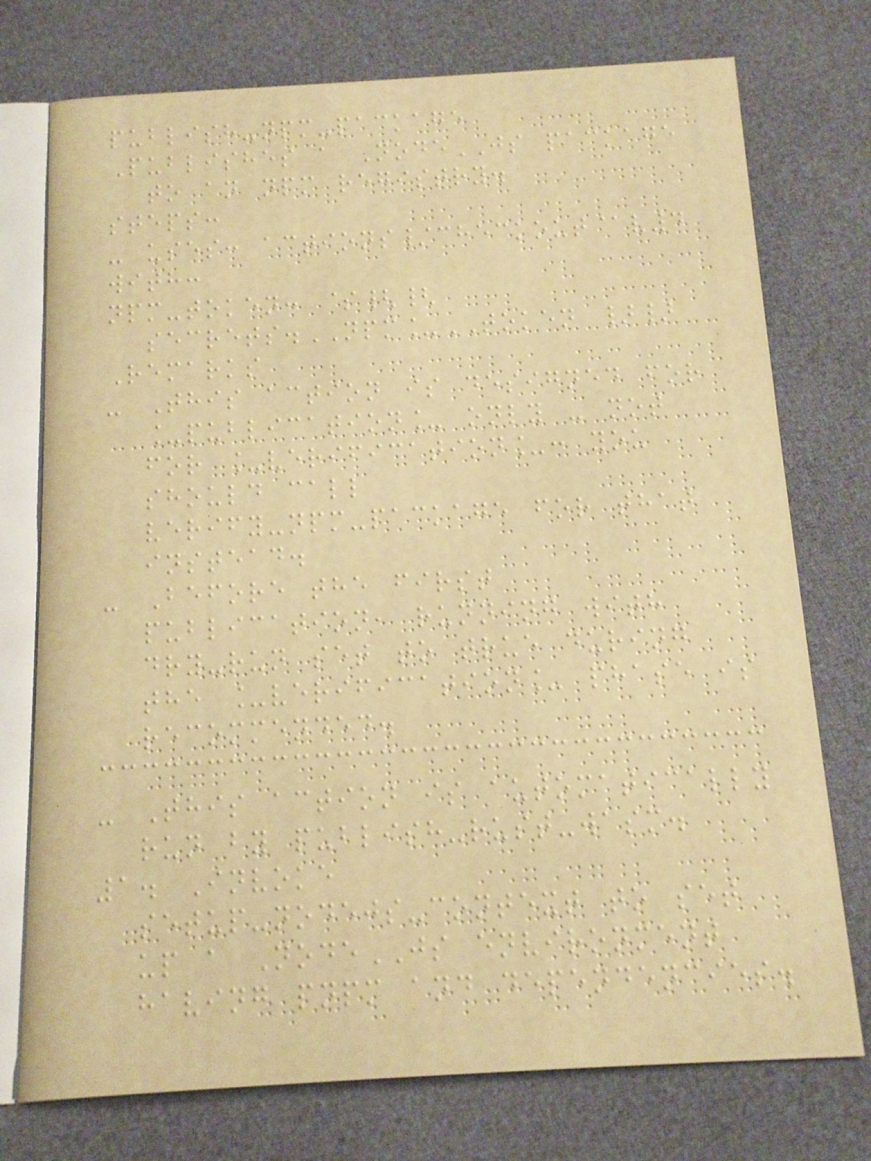publish-npm-package
Publishes a NodeJS package
to an npm registry.
steps:
- uses: actions/checkout@v4
with:
npm-token: ${{
secrets.NPM_TOKEN }}
Remarks
- This action is designed for
_publication_ only - not
for _verification_: you
should call
verify-npm-package for that
instead.
- Before the first
publication, running with
dry-run set to true during
the _verification_ phase is
recommended.
- This action is automatically
run by publish-rust-wasm.
1. Invoke
setup-nodejs-context to set
up a NodeJS environment
having pnpm and dependencies.
